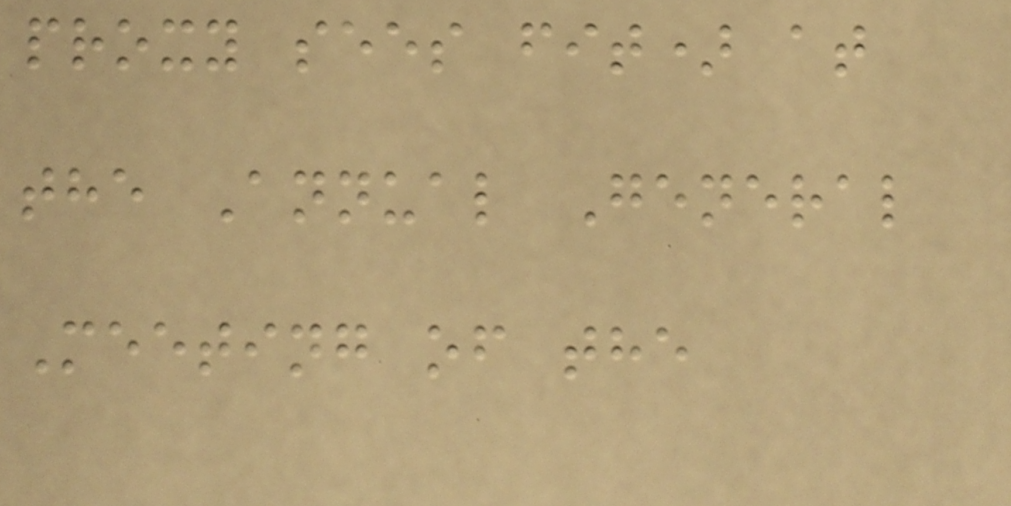proxy sees fit) at
the Annual General
Meeting of the
